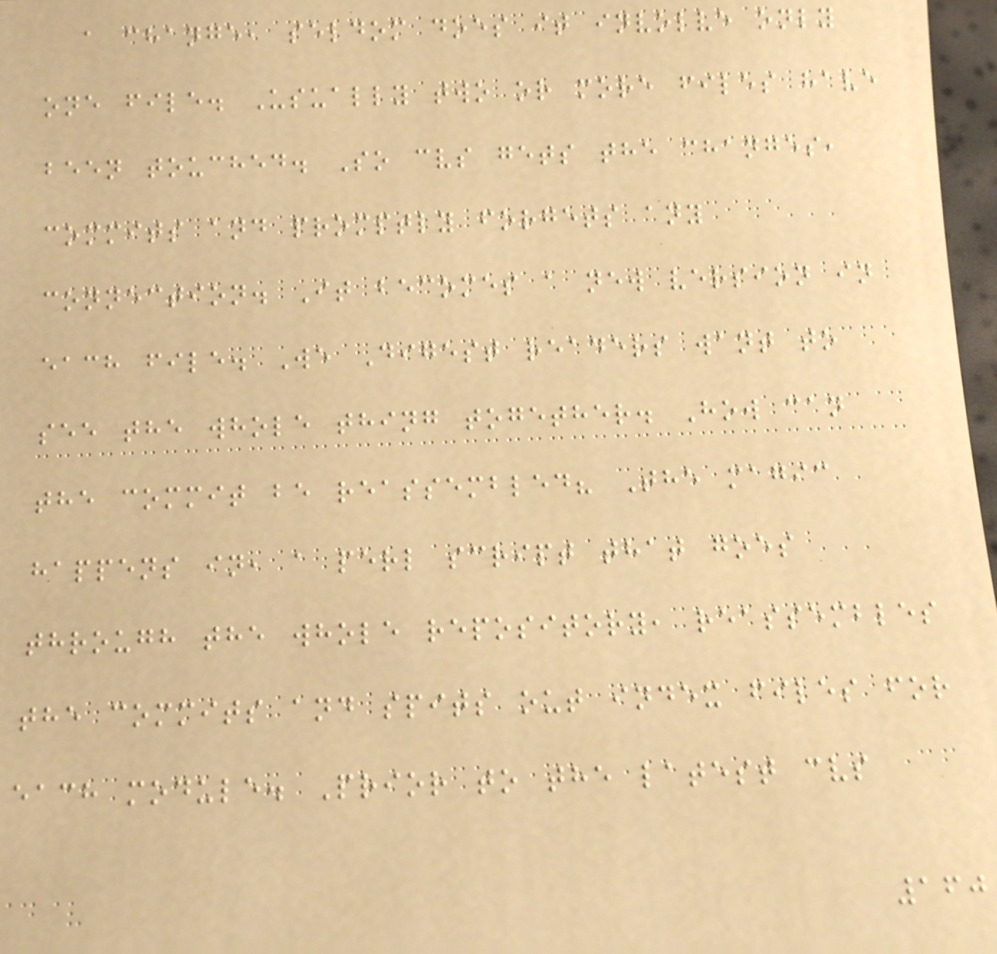a change, seldom does it involve only
one file. Usually two or more files have
been touched. So cvs gets the changes,
commits and promptly forgets any
connection. It becomes a new version in
each file. We Digest readers want to
see the whole thing together. How can
the commit be reassembled? The magic
happens in, a perl script that goes
through the whole repository, reassembles
the commits and spits out index files for
each module. Prior to the latest cvs
160
